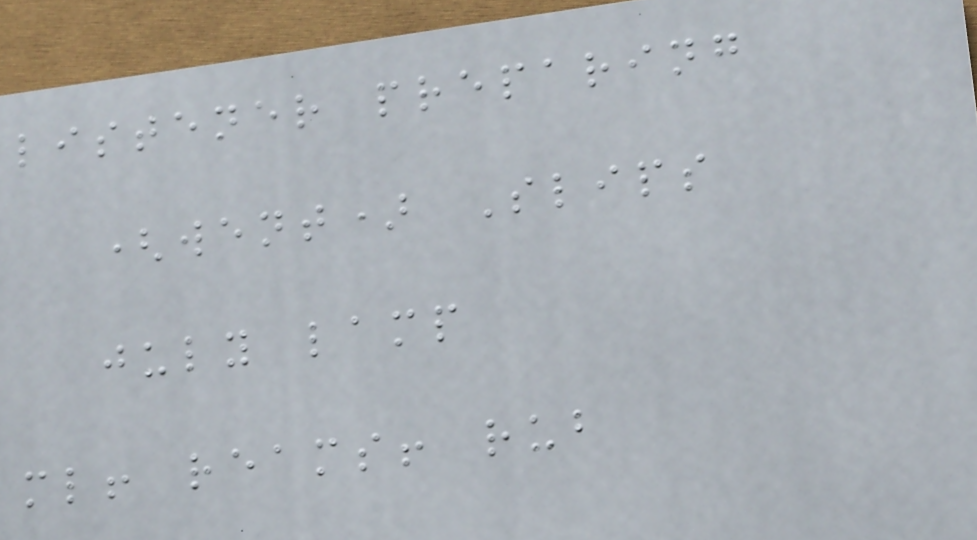listener preparing
(went) Slips
july lamp
ml! reams! rub
